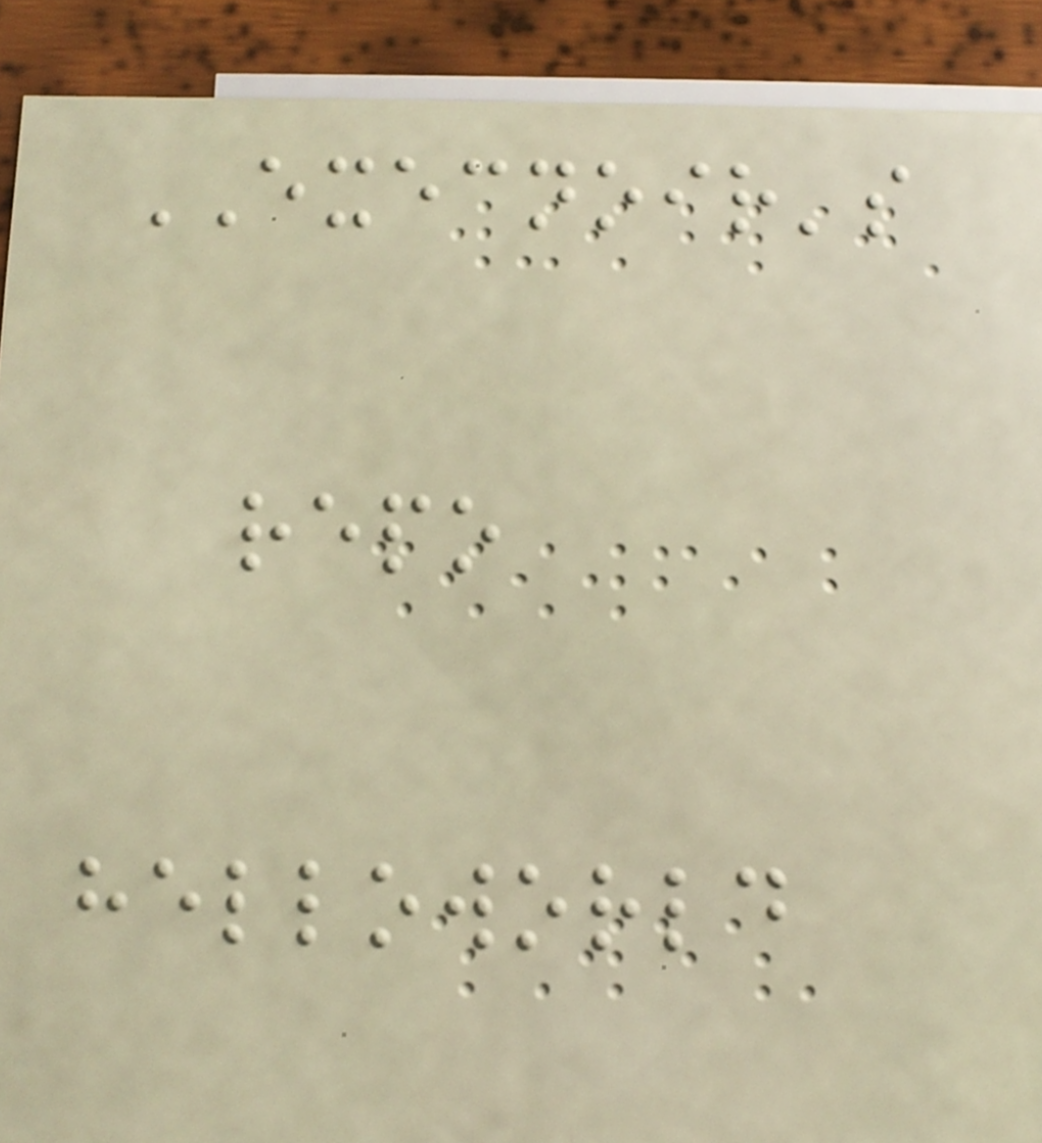EXECNOIR's
repo
helloworld
